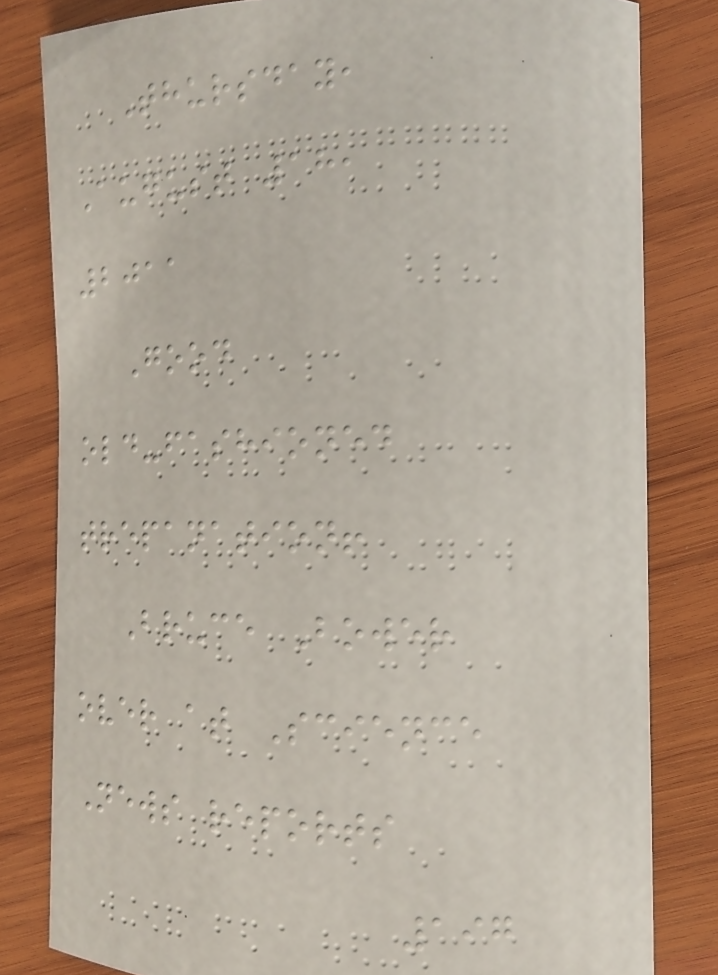Thursday,
August 18,
2011
Good
old-fashioned
trepanation!
Bruce Bower
over at Science
News reports
197
